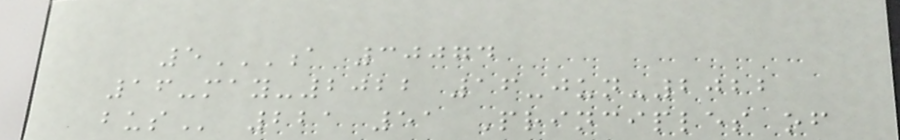5A 30074
16-MAY-2022 16-JUN-2022
BUS 221 51 Principles of
